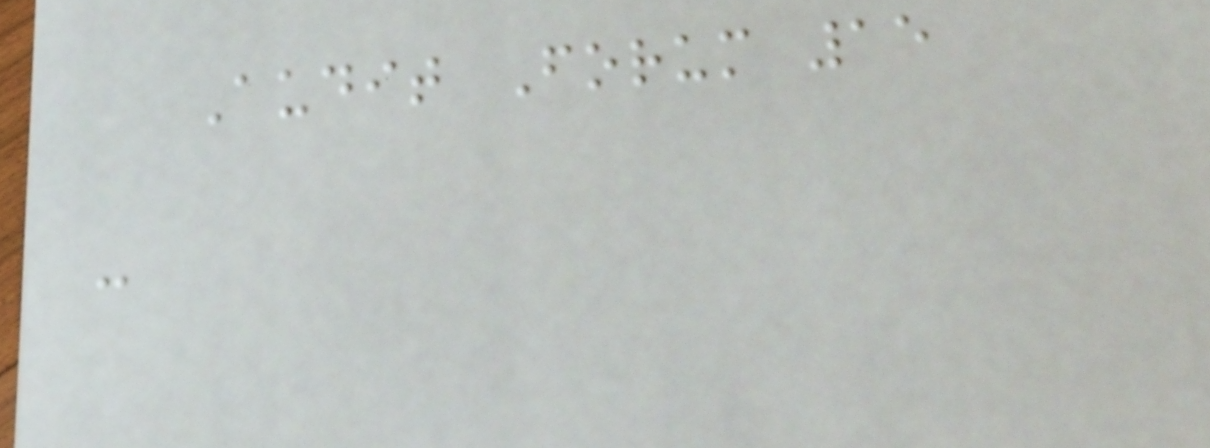Audit Forum 15
-
